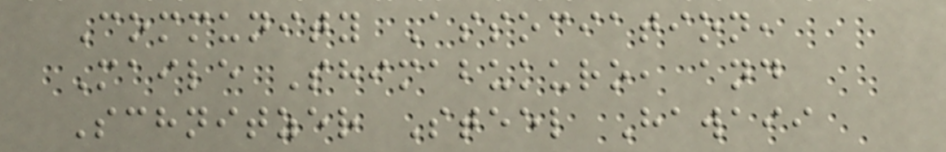Community Association,
Maile Shimabukuro, and
Schnitzer Steel Hawaii
